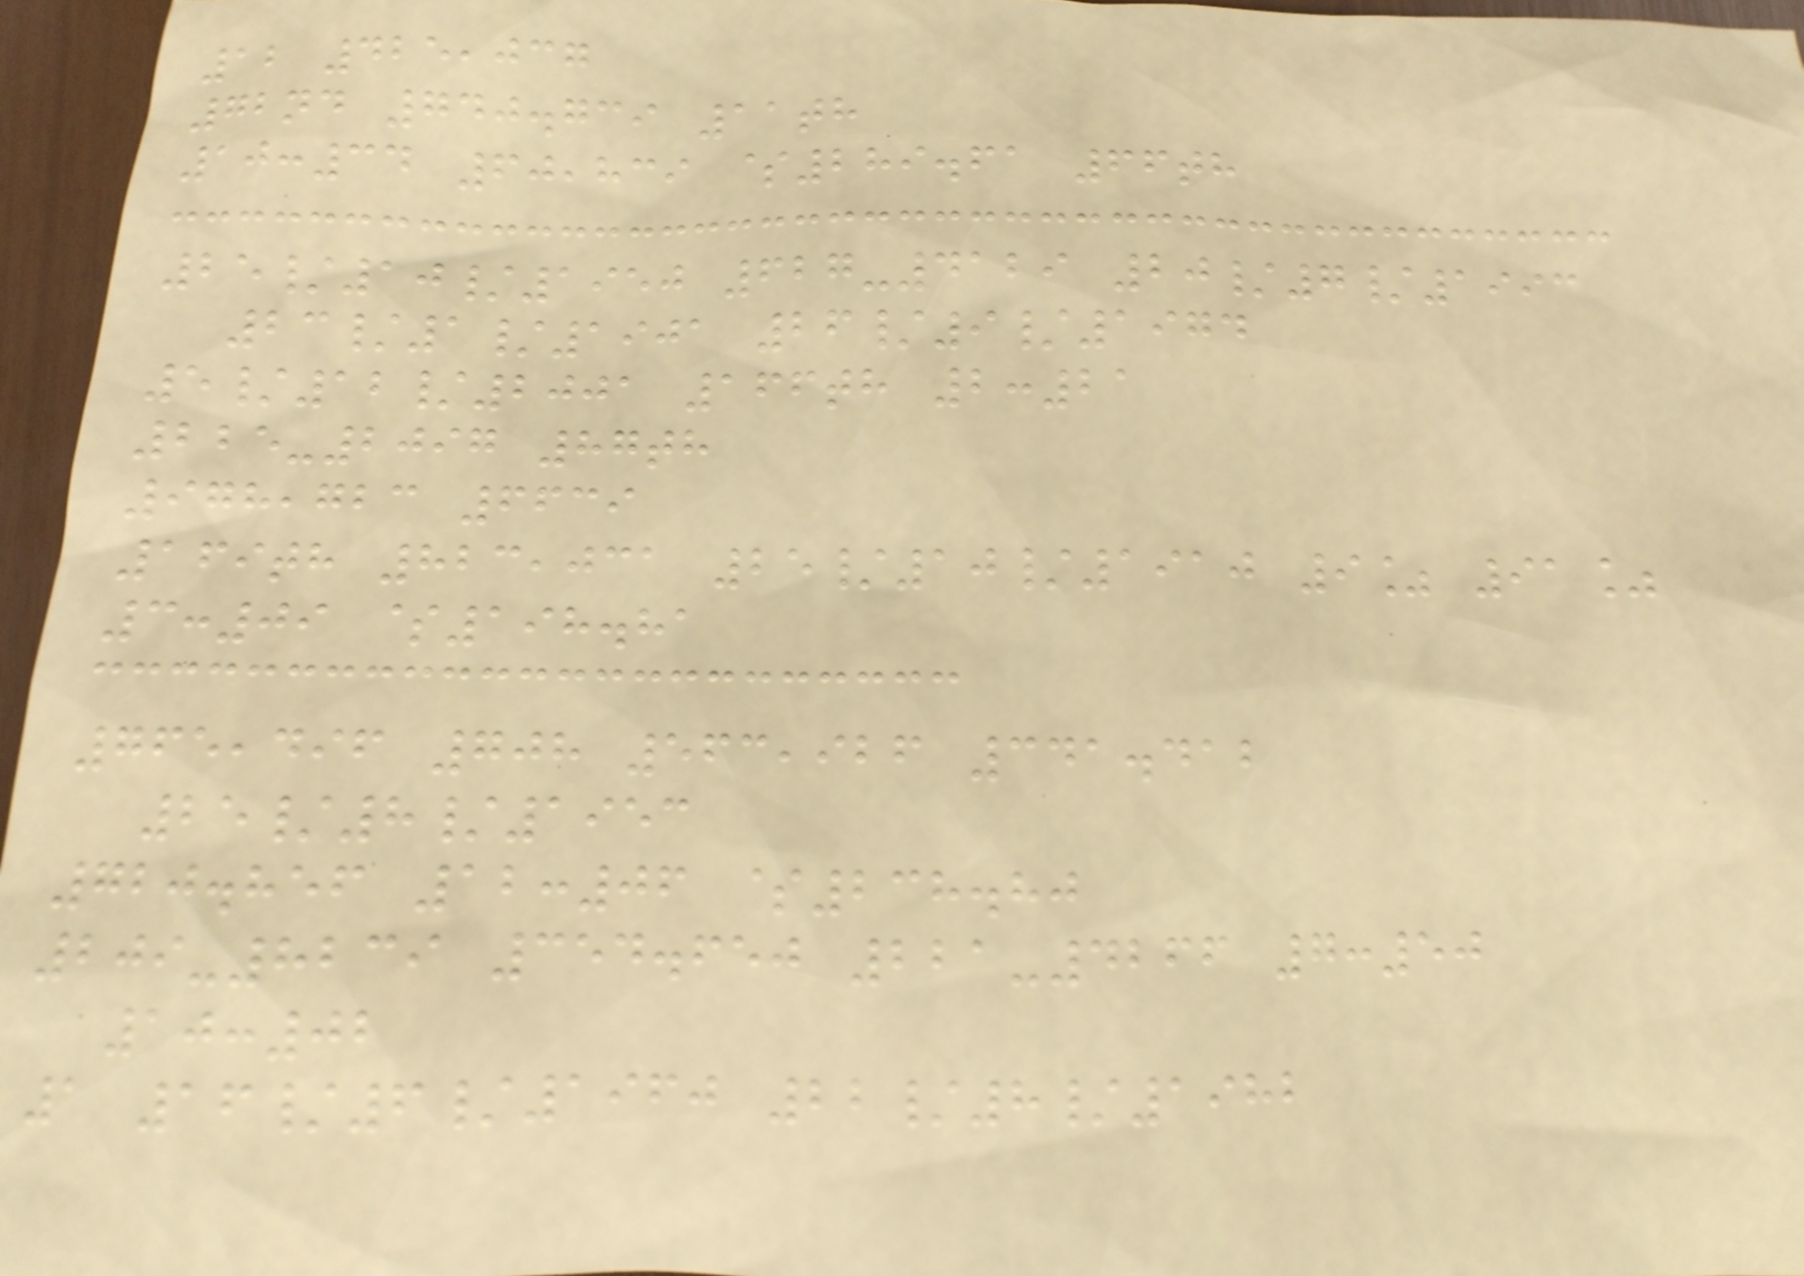12 425,037
72nd 740.739 11th
10:34 60,839 $289.61 66th
25/10/1950 627-4129 20/7/1993
23/1/1901 26/9/1974
5/12/2001 166th 2:21
225-2097 87th
978,723 6639
169th 823,031 25/10/1910 9% 91%
3:09 $198.81
765,496 708 563,926 341.412
25/8/1953
720.856 12:06 $238.80
209-8239 354.650 221-4266 7:50
10:02
1 16/6/1960 22/8/1982
